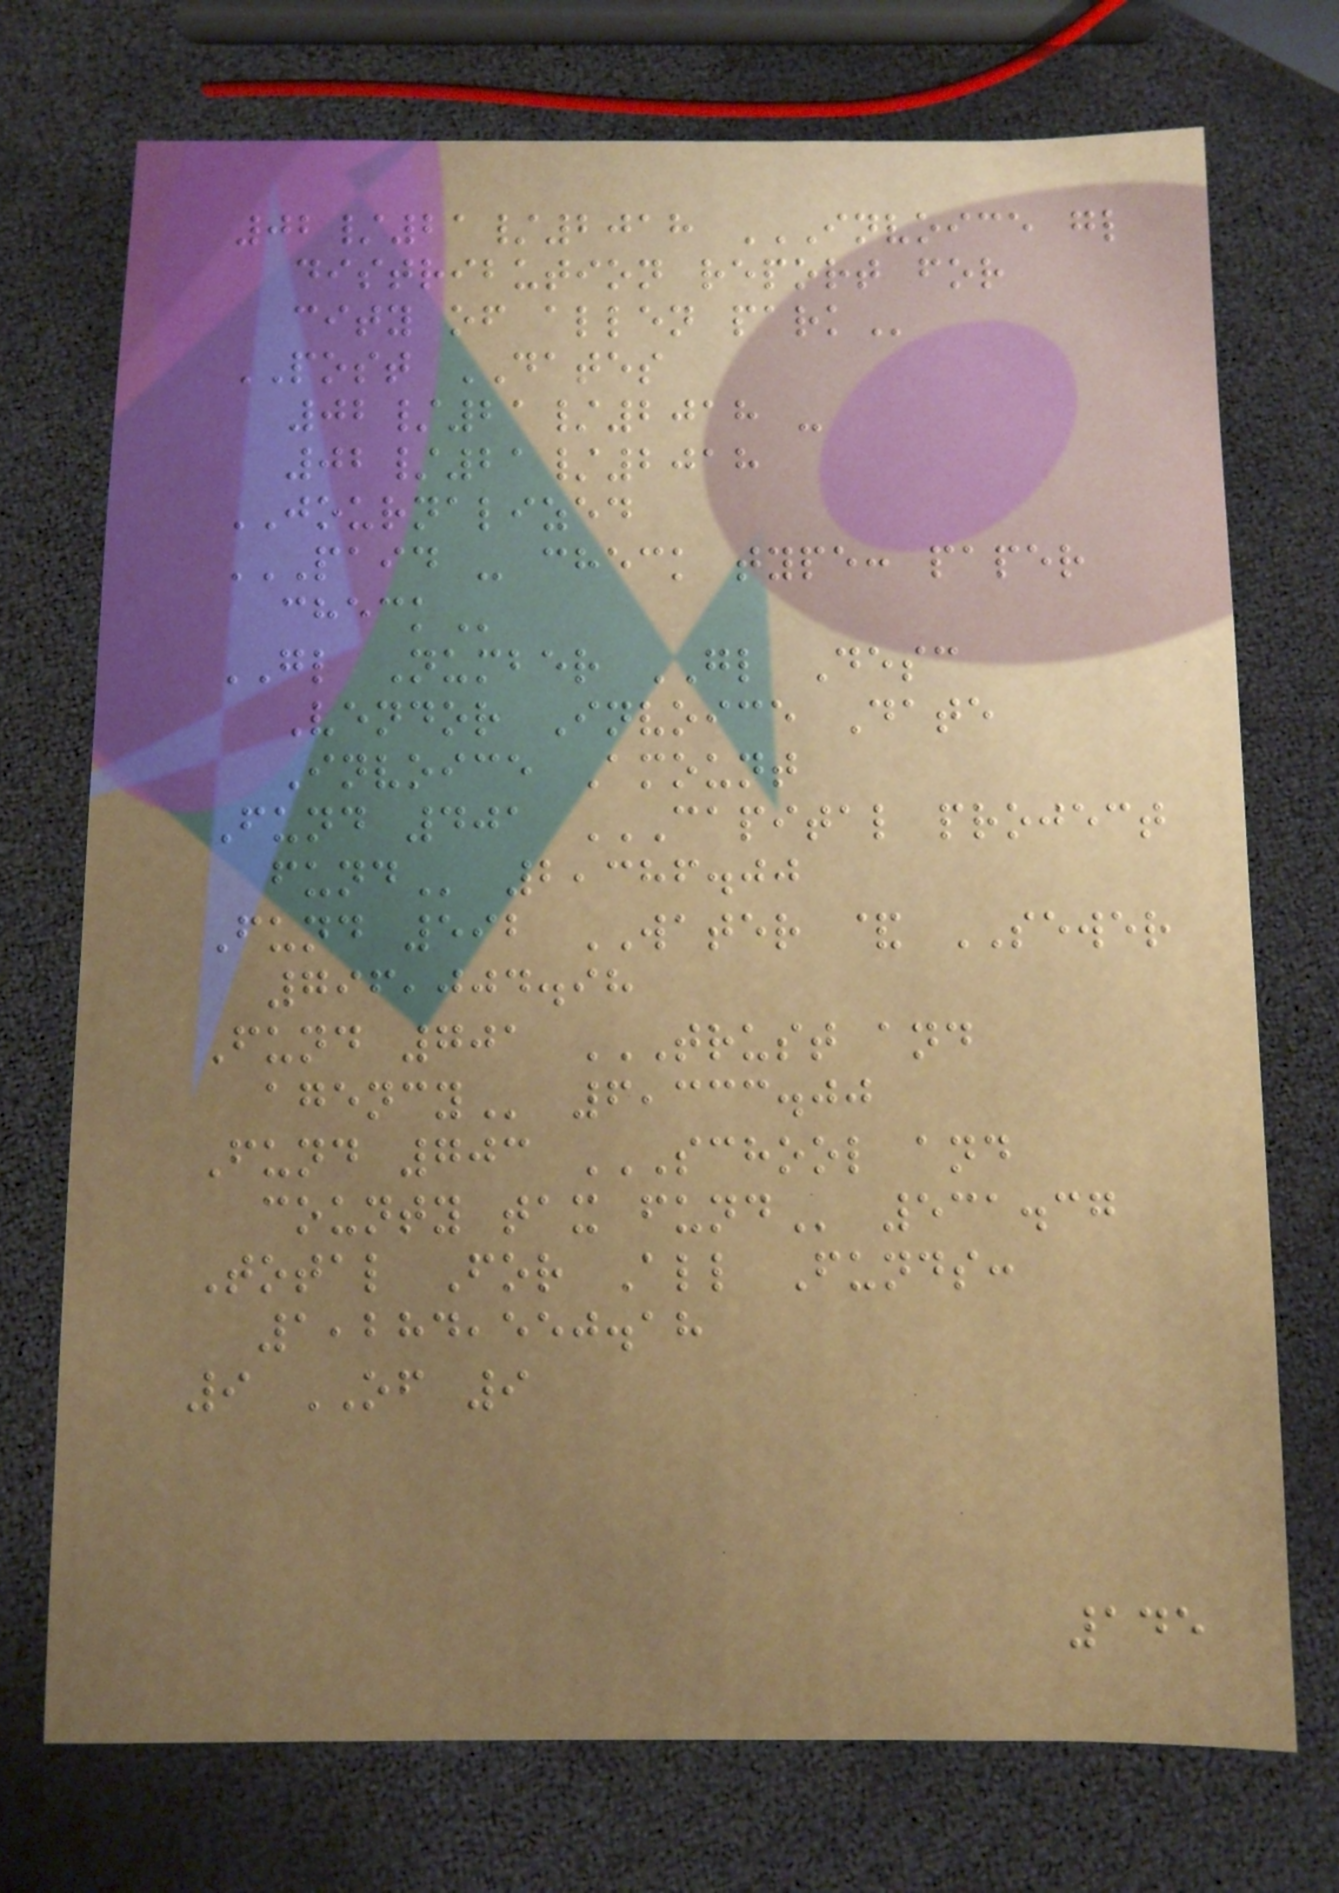02/21/2018 INVOICE GL
DISTRIBUTION REPORT FOR
CITY OF ALLEN PARK
POST DATES
02/21/2018 -
02/21/2018
JOURNALIZED
PAID - CHECK TYPE: PAPER
CHECK
GL Number GL Desc
Vendor Invoice Date
Invoice Amount
Fund 401 CAPITAL PROJECT
FUND 2,386.00
Fund 592 WATER & SEWER
796,004.98
Fund 701 TRUST AND
AGENCY 6,333.00
Fund 703 SCHOOL AND
COUNTY TAX FUND 531.37
Total For All Funds:
1,284,550.18
9 OF 9
145
